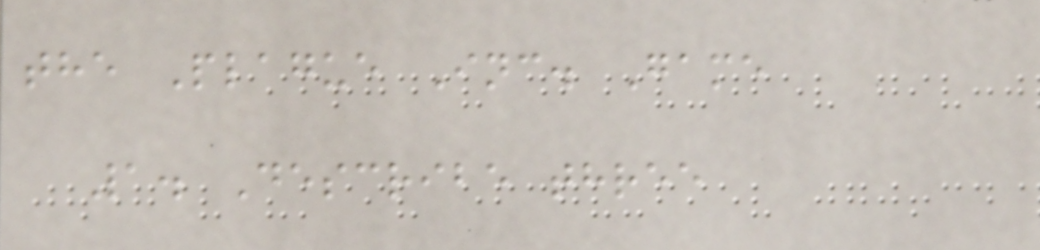the Plague Inc. Game
1. Describe three
